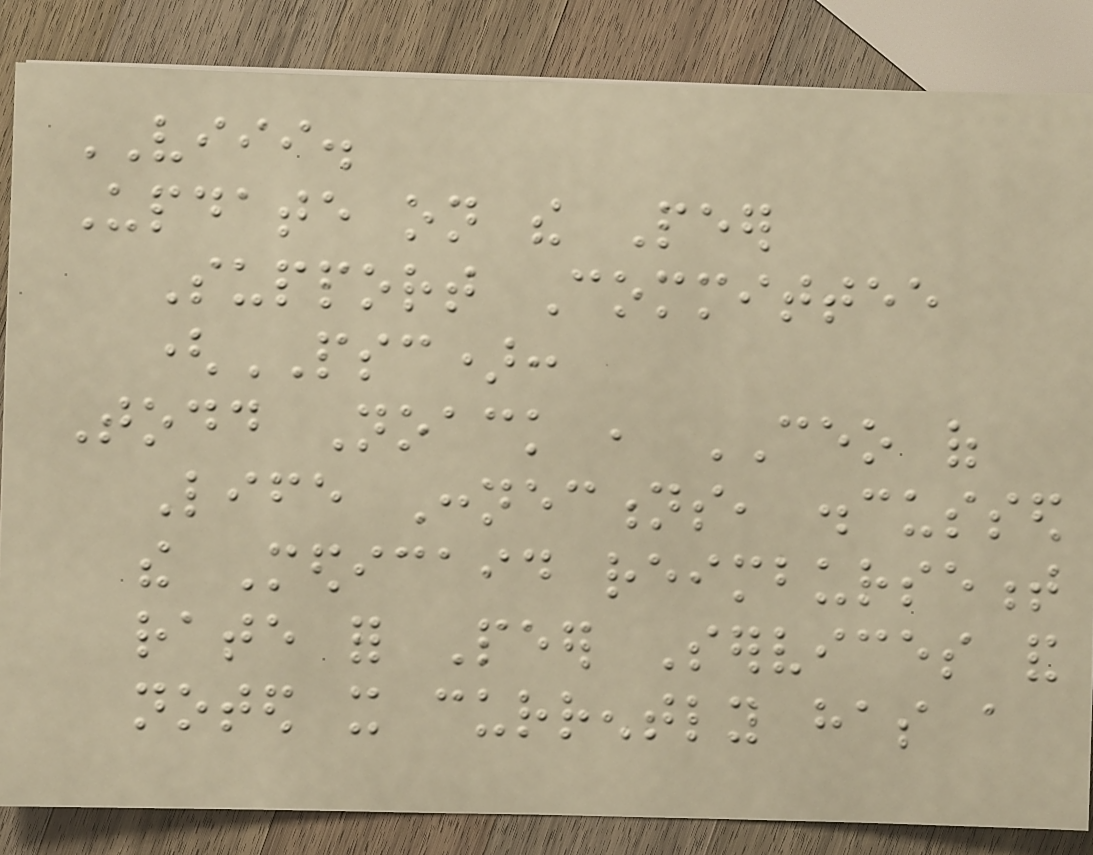VIII.
Update on the Peer
Support Committee
(PSC):
Todd Noack , CEO of
Life Connections, discussed
the Medicaid reimbursement
rate for Peer Services and
noted it currently has a
